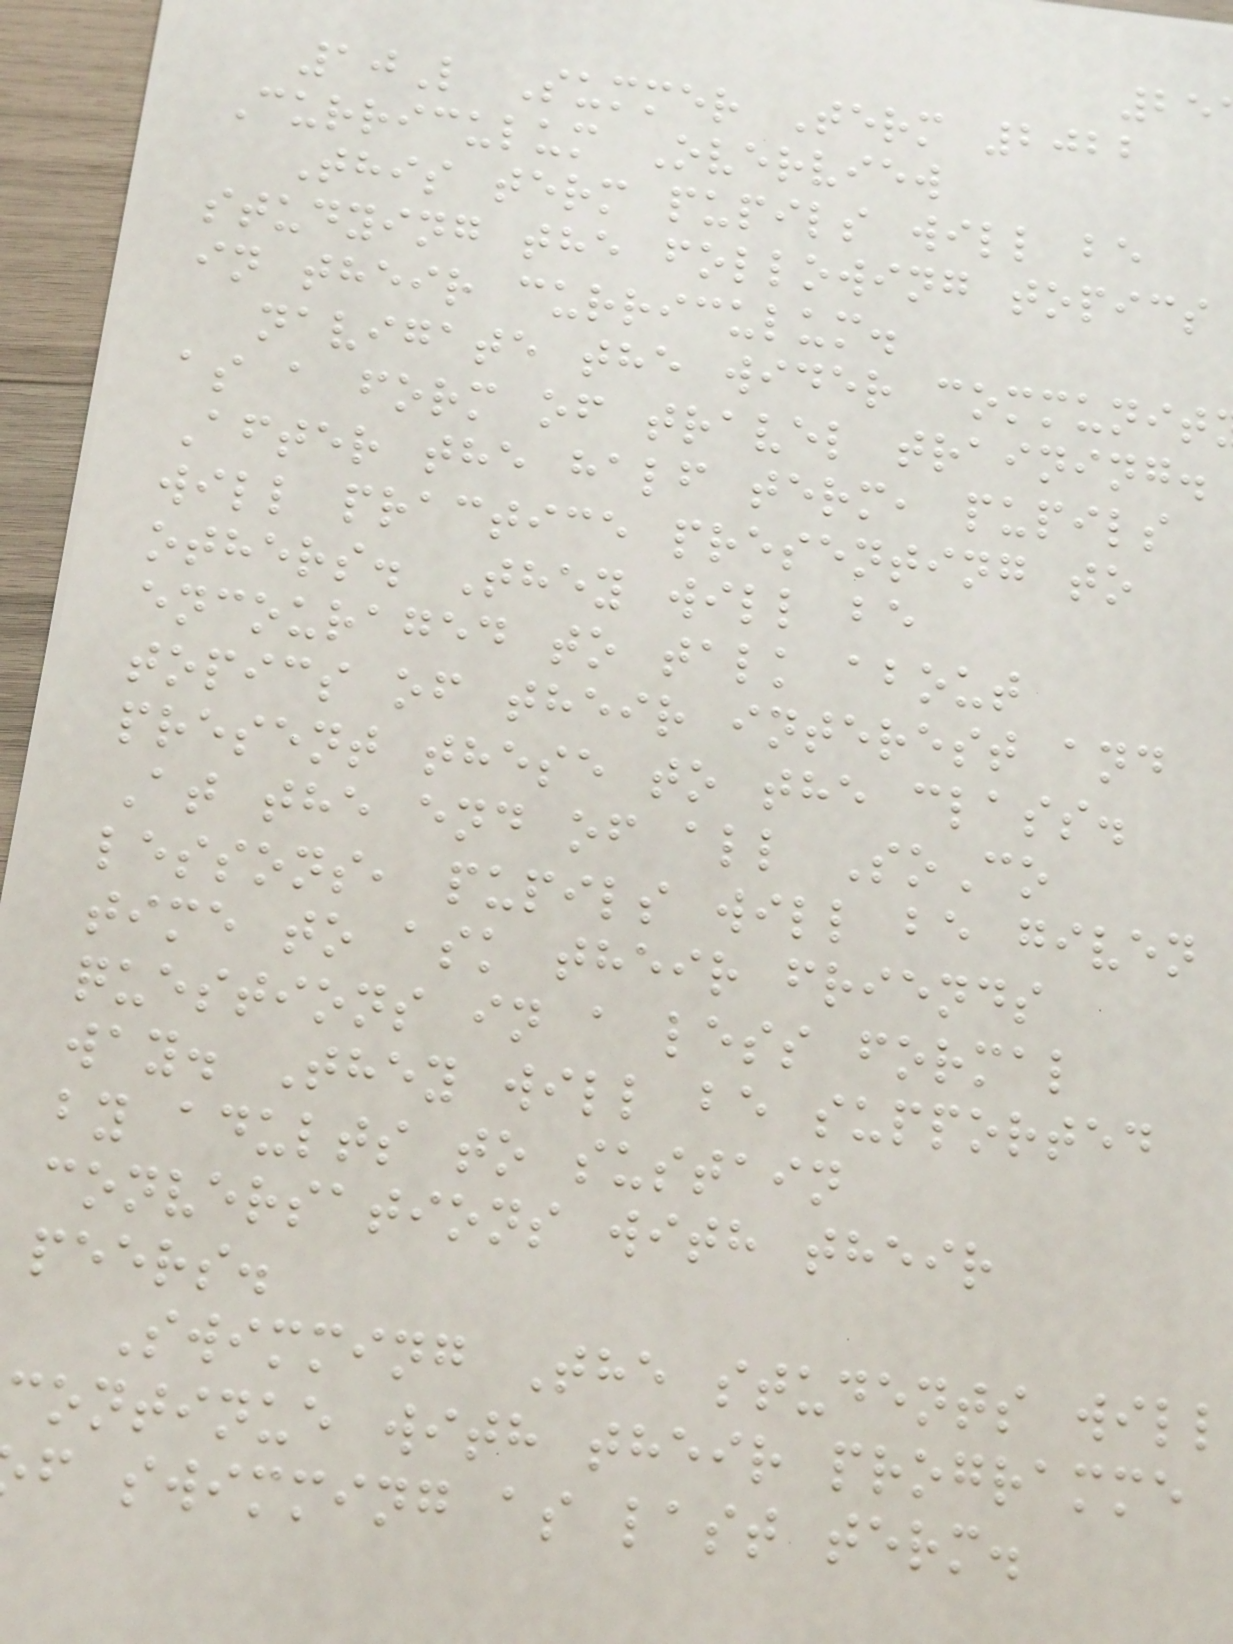10L Summer Term 2022
Curriculum Overview
This term pupils will be
studying the following topics
in their curriculum.
navigate the wider communit
as a form of travel training.
After the half term, pupils
will practice presenting to
others. They will be
encouraged to talk about
topics of their interest and
present these to the class.
At the end of all SoCo
lessons, pupils will be given
time to ask their friends
questions in a less formal
way. They will be supported
by adults to sustain
conversations with their
peers.
Swimming The students will
continue with their programme
f swimming as last term.
